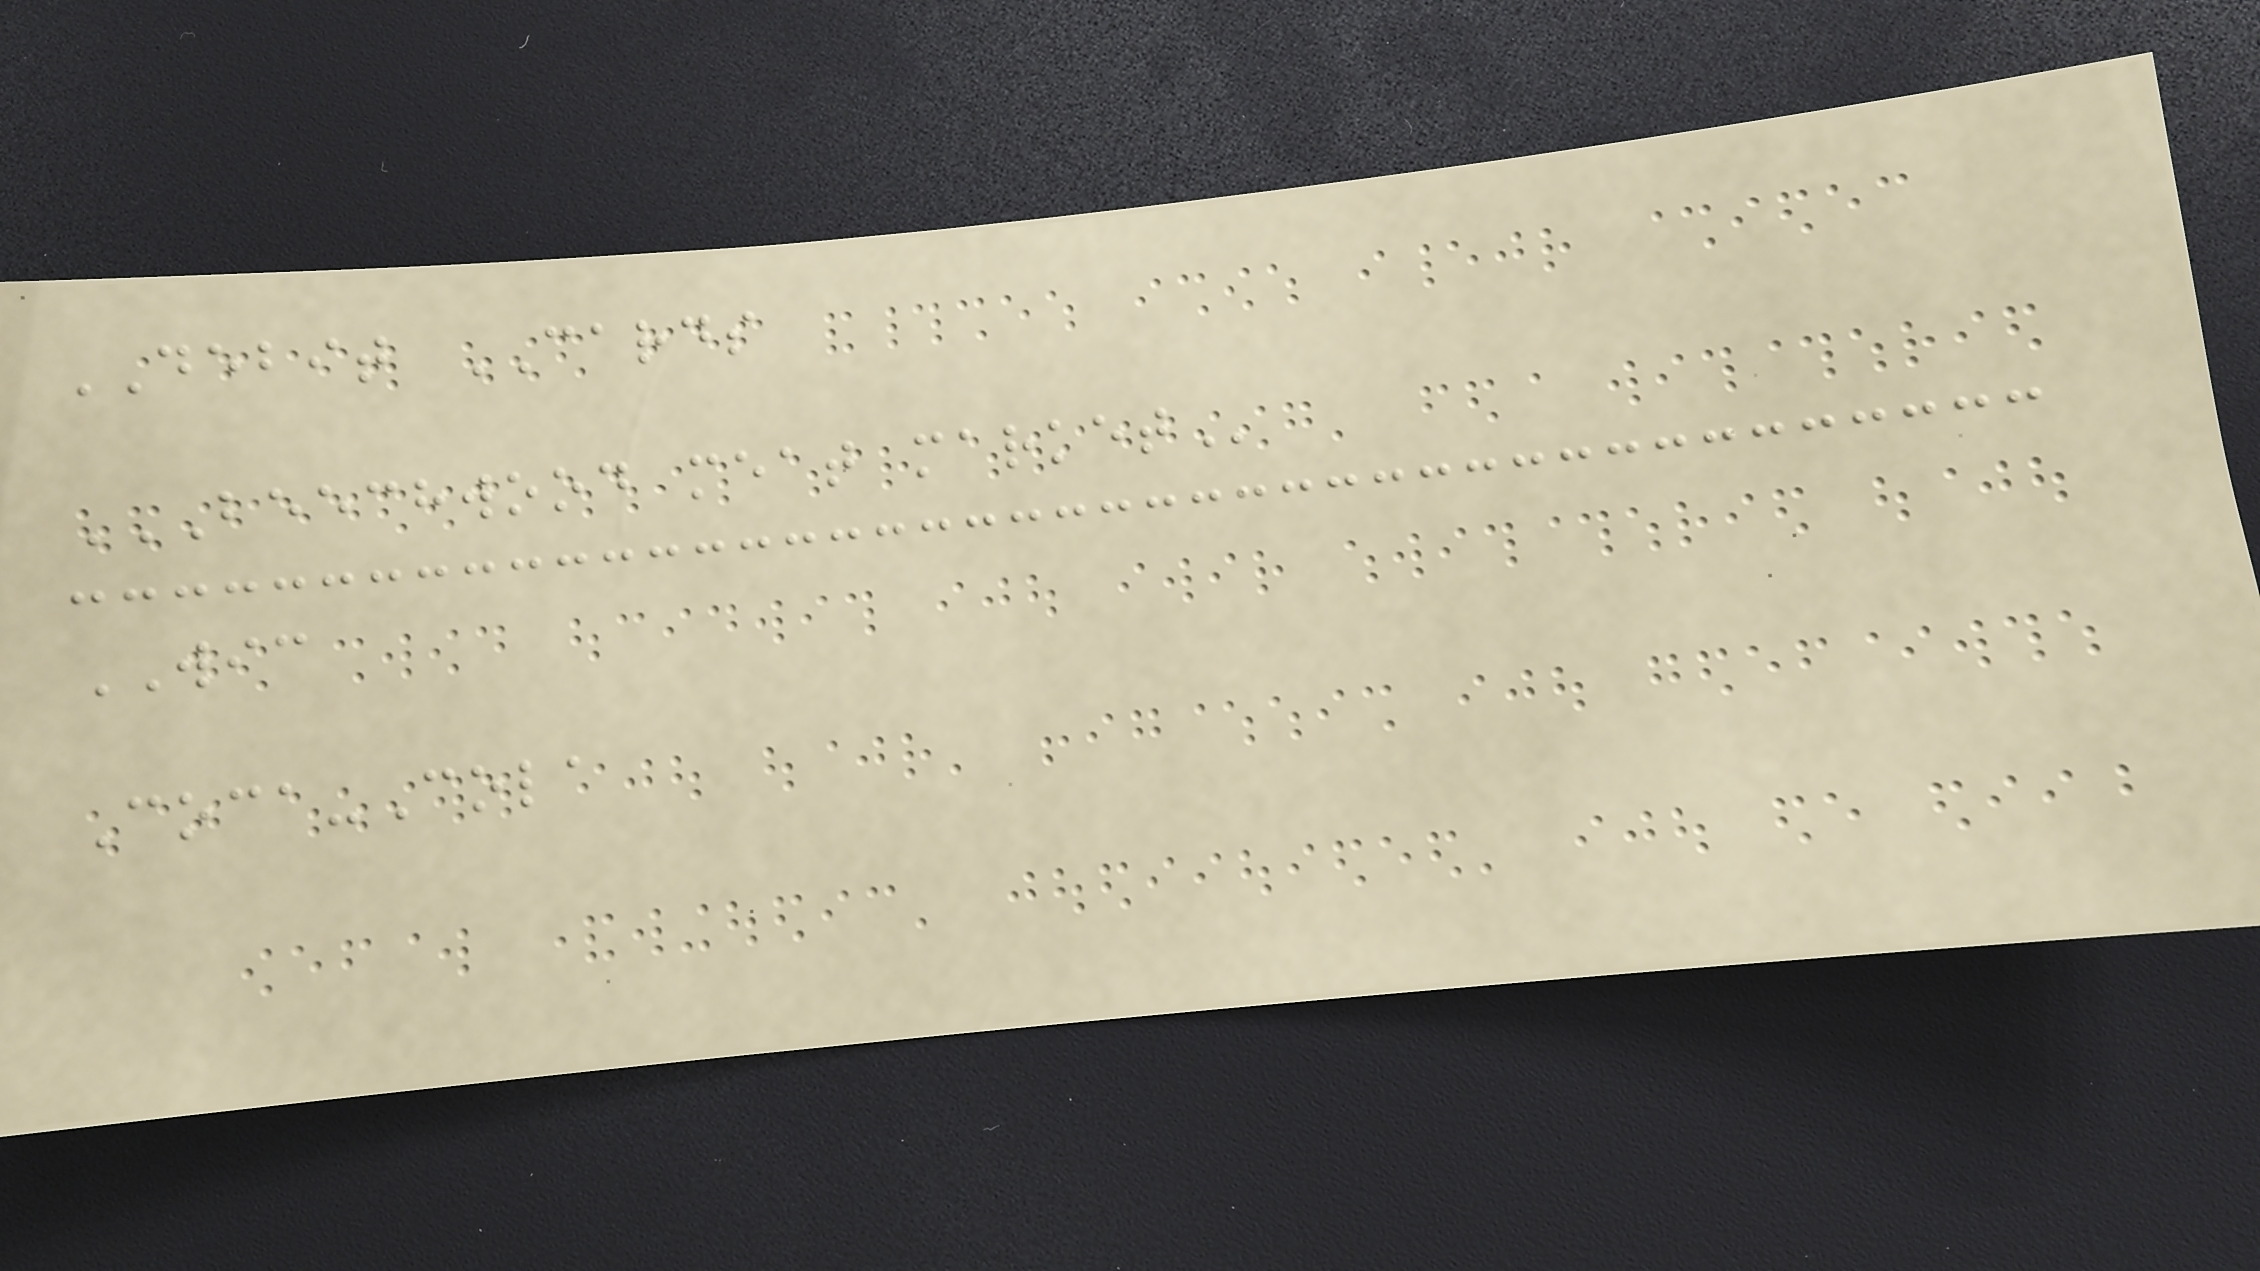DEBIT CARDS
BEECHWOOD MEAT MARKET
WIC
Coca-Cola
